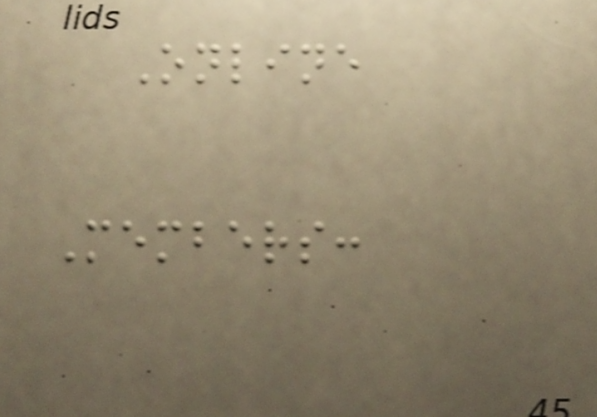Online
Members:
